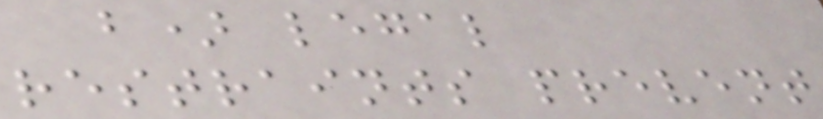b) legal
restraints prevent
